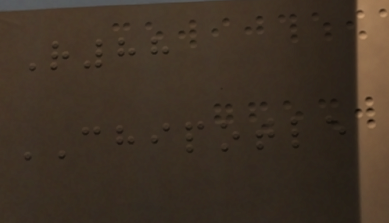R88
CHIPOTLE
